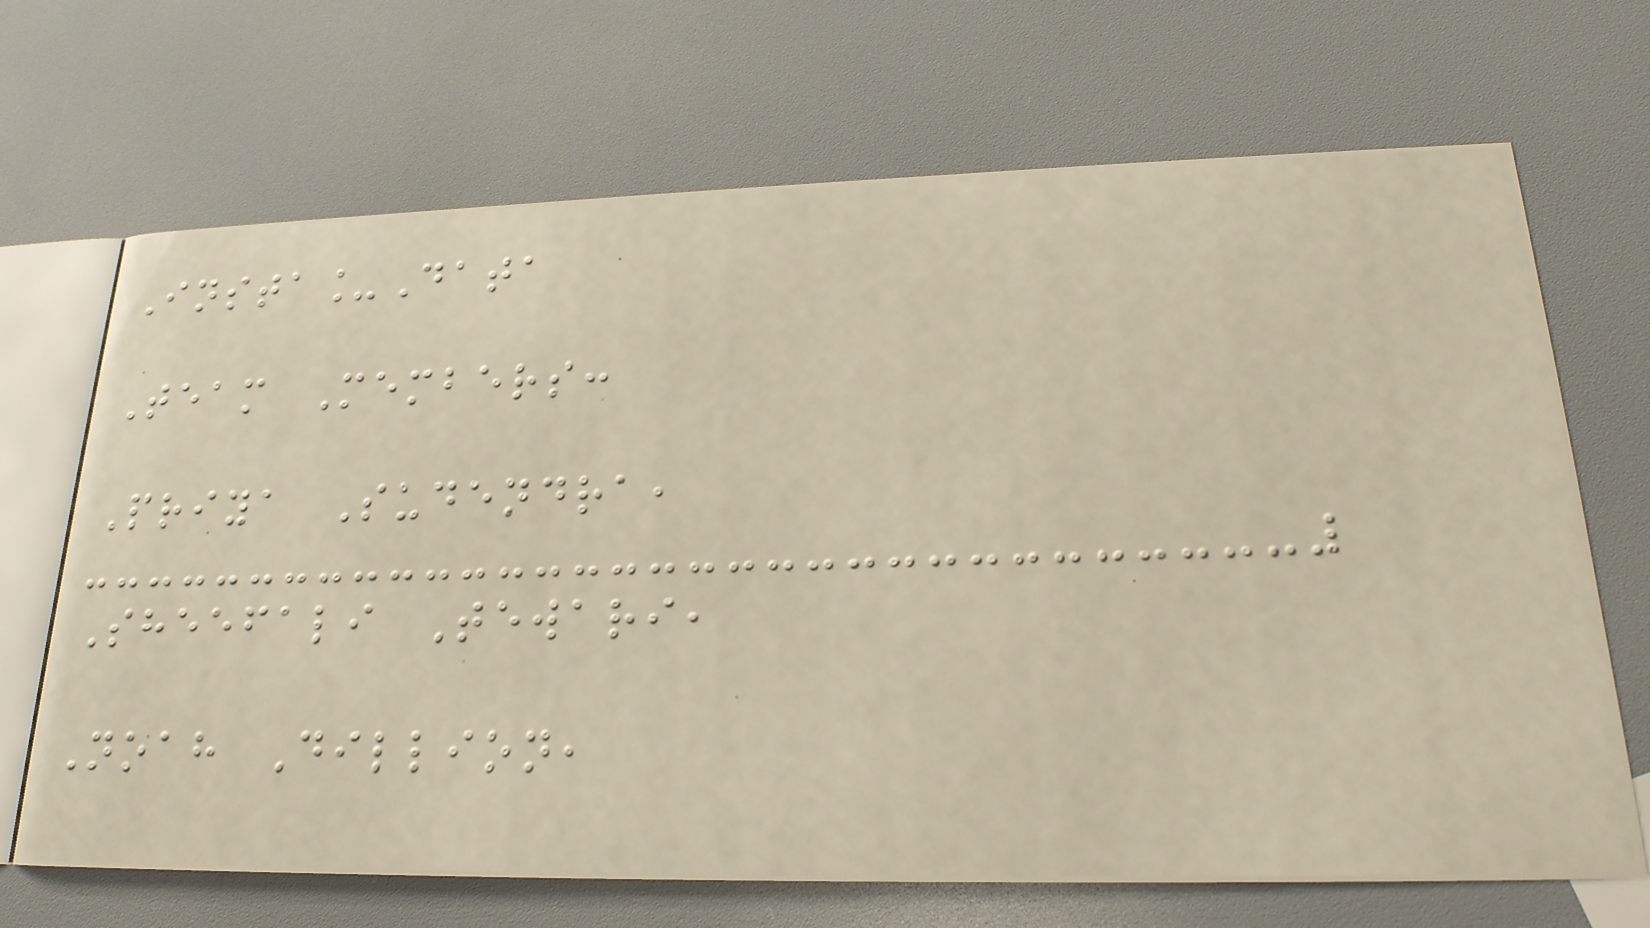Insta_Data
Team Members:
Priya Sudendra,
Sheefali Tewari,
Noah Dillion,
